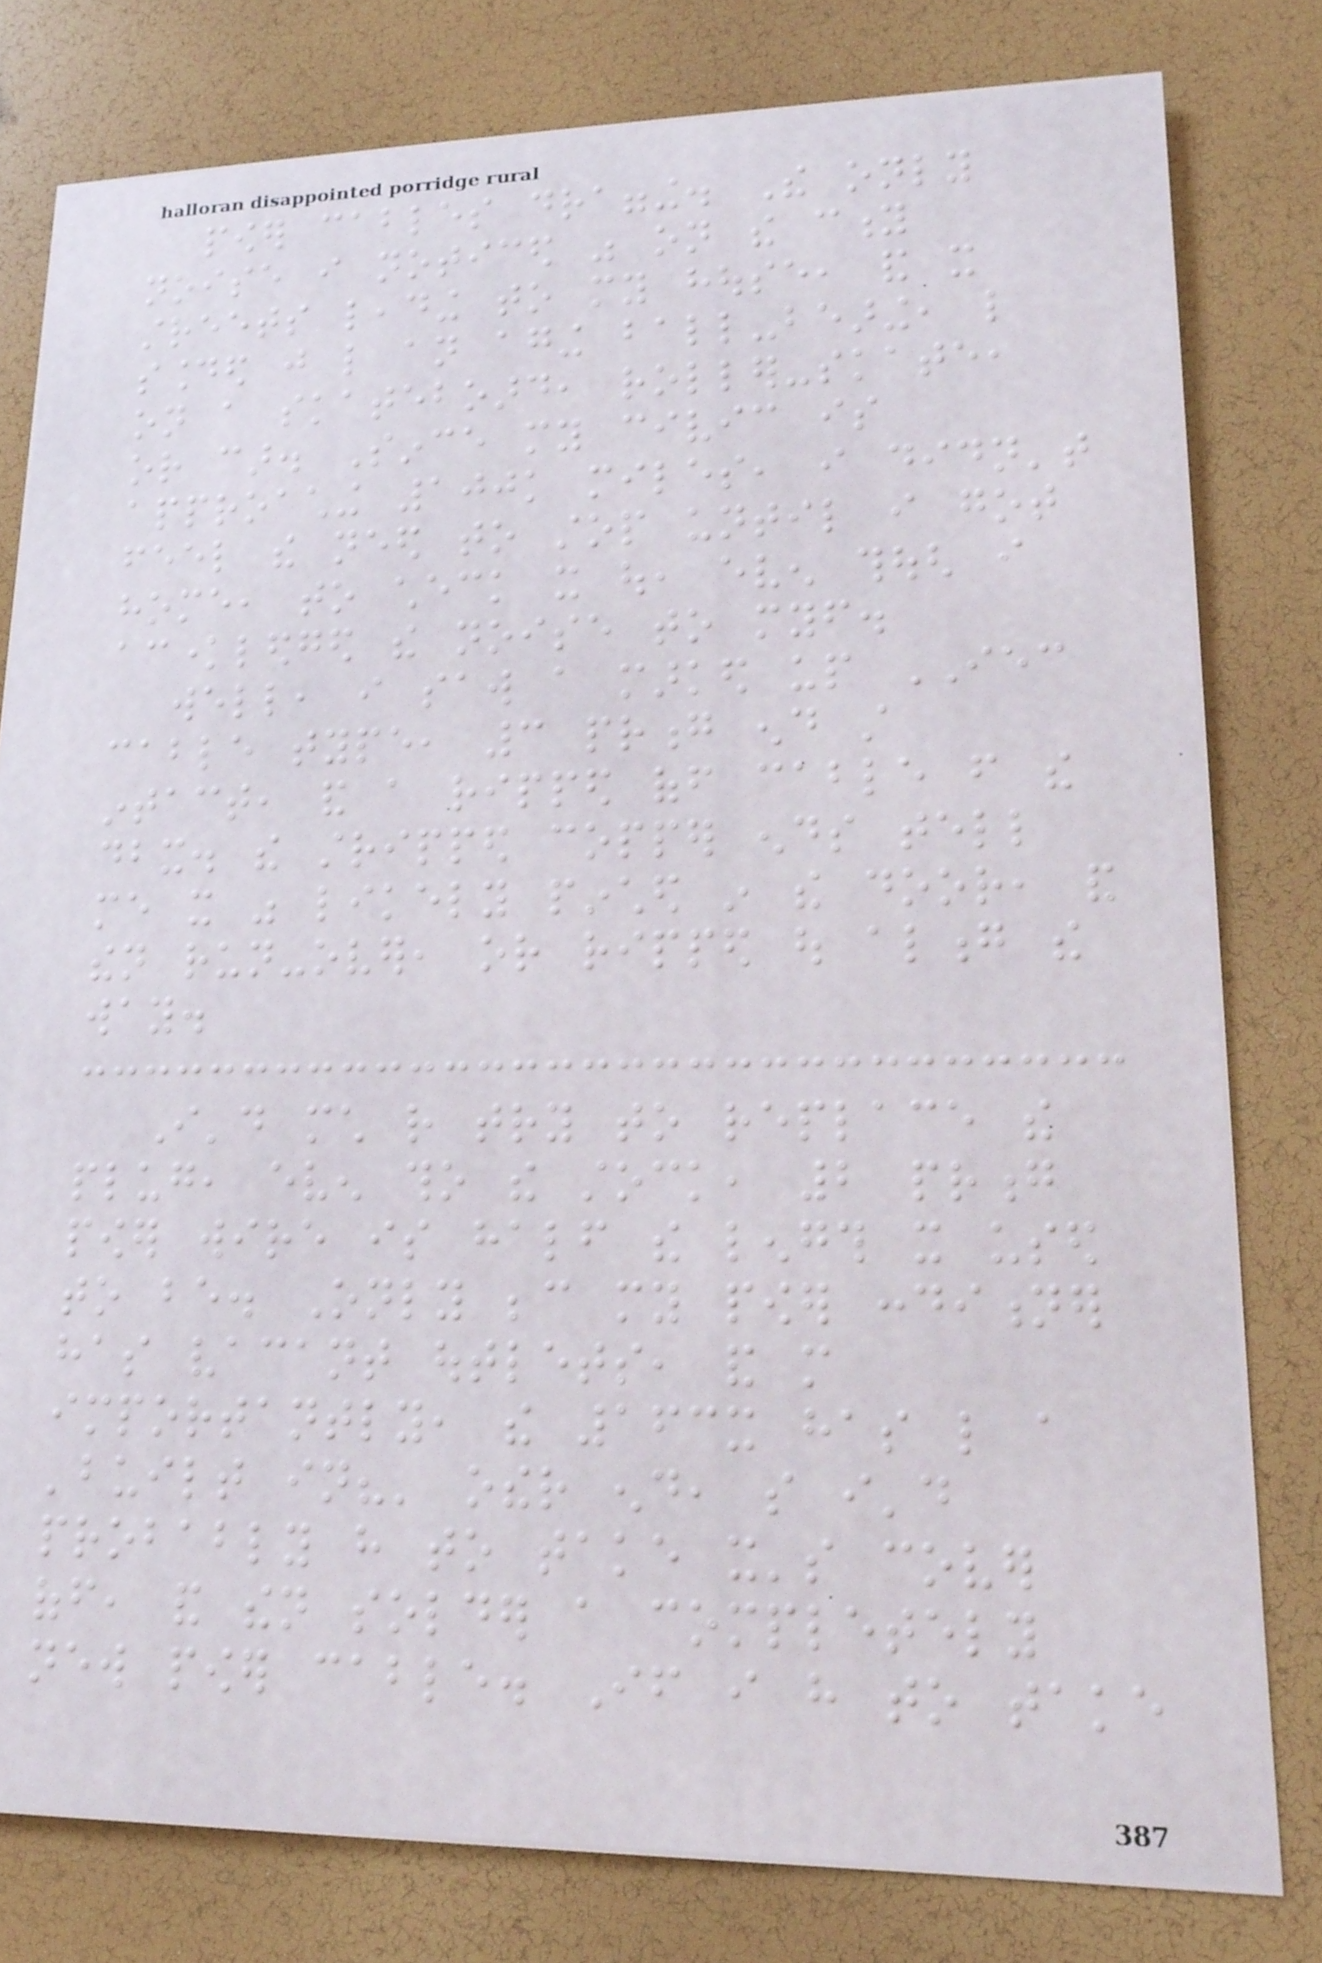power cables dragging. The only
noise i noticed was on the city
streets leading to my house, and it
sounded just like an aging ball-bearing, like
on a skateboard, roller-skate,
or car. Since my civic is
approaching 100k miles, i didn't
feel the need to stop until i got
home, to check it out, even though i
acknowledged the noise to myself.
well, i saw a marked up IEC
cable type, 3 prong end still
intact, and a ripped off cable from the
dbx. the stripped copper ends tell
me it was likely pinched in the door, and
then run-over, or ripped out along the
way.
I'd much rather try to replace the
plug, even tho the stock, 2 prong
power wire is half the length it used
to be. Only because my power conditioner
has vacant outlets, and more
importantly, the 163x has like a
'built in?' other end, so i'd
probably have to take it's cover
off, and then solder a completely
new power cable. If i have to take
